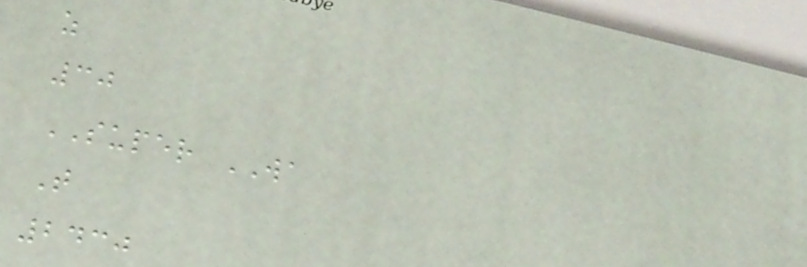z
30
SUPER WA
T
2430
